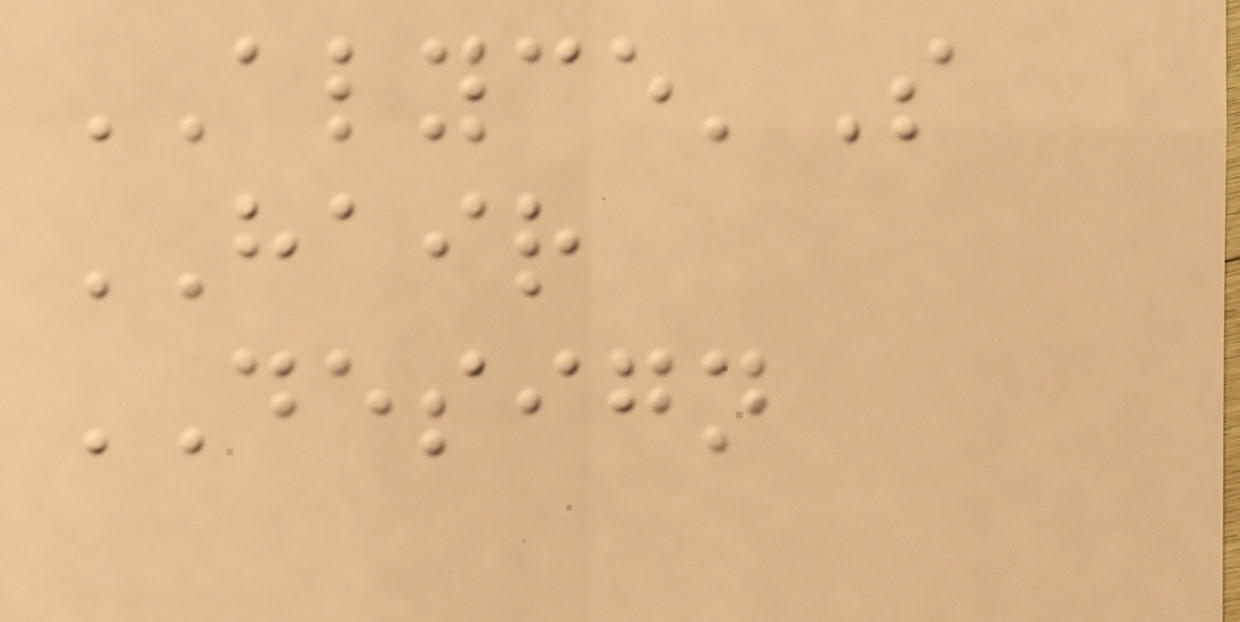ALYCE'S
HAIR
DESIGN
